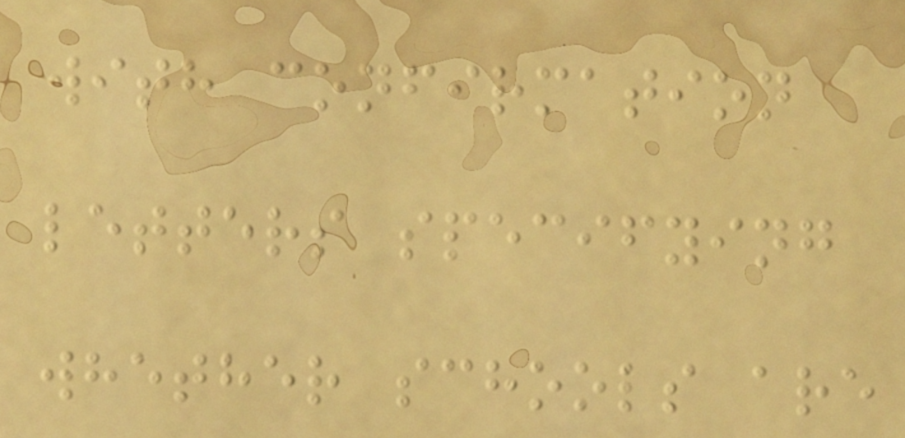with confirmation
letters specifying
whether schools are
